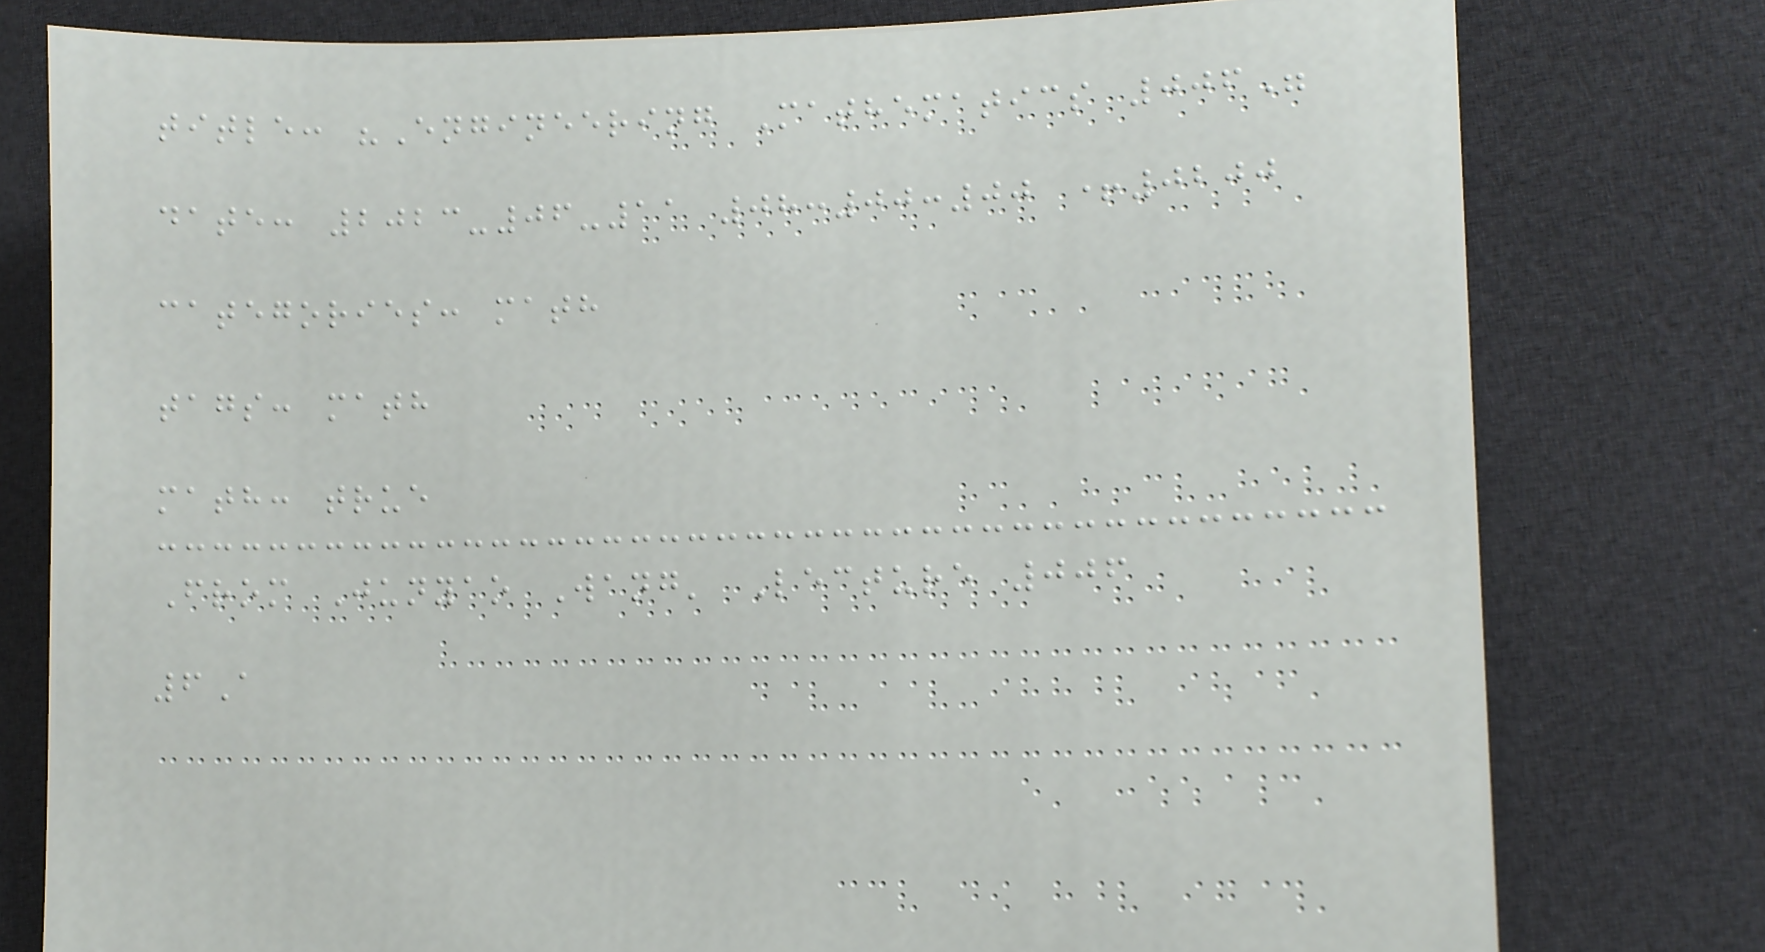title: "Engineering Mathematics 006"
date: 2023-06-11 08:00:00 +0200
categories: math
tags: math
math: true
From Junyao Wang' Lecture 006
6A
